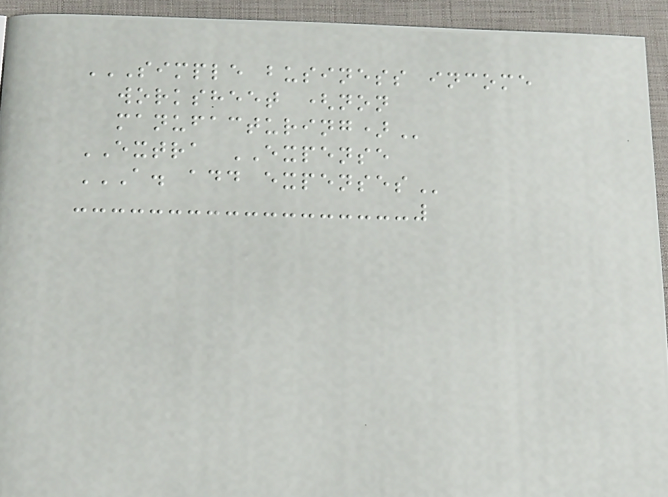SIMPLE BUSINESS INCOME
WORKSHEET (NON
MANUFACTURING)
EXTRA EXPENSE
A. ADD EXPENSES
